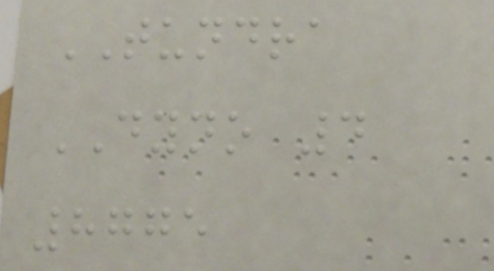TUNDRA
DYNO 4
8775
